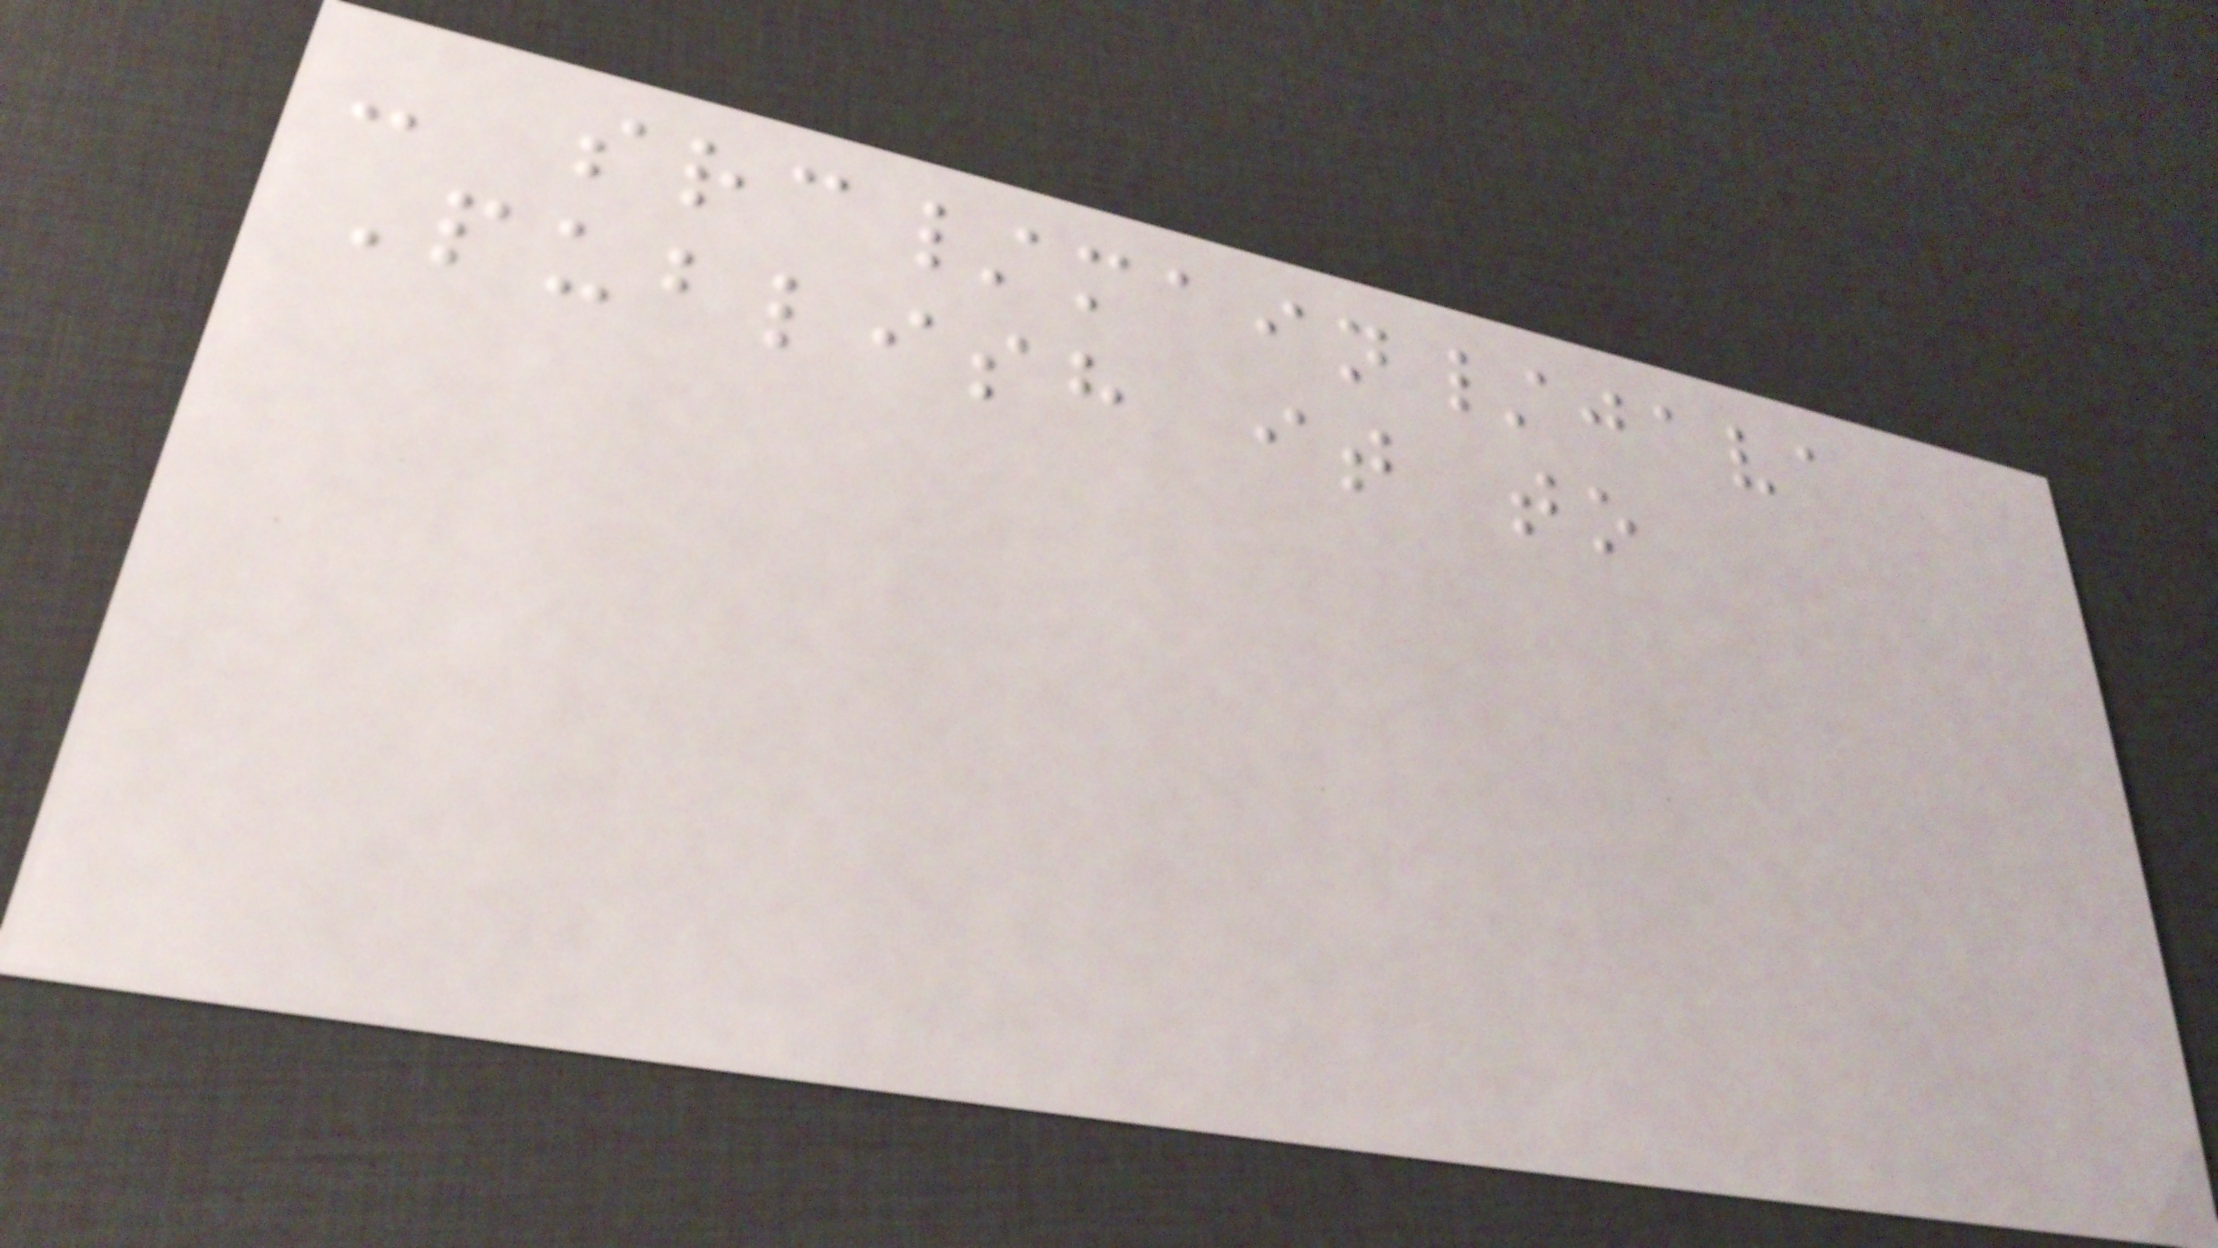- src/main/java
Publish it to
